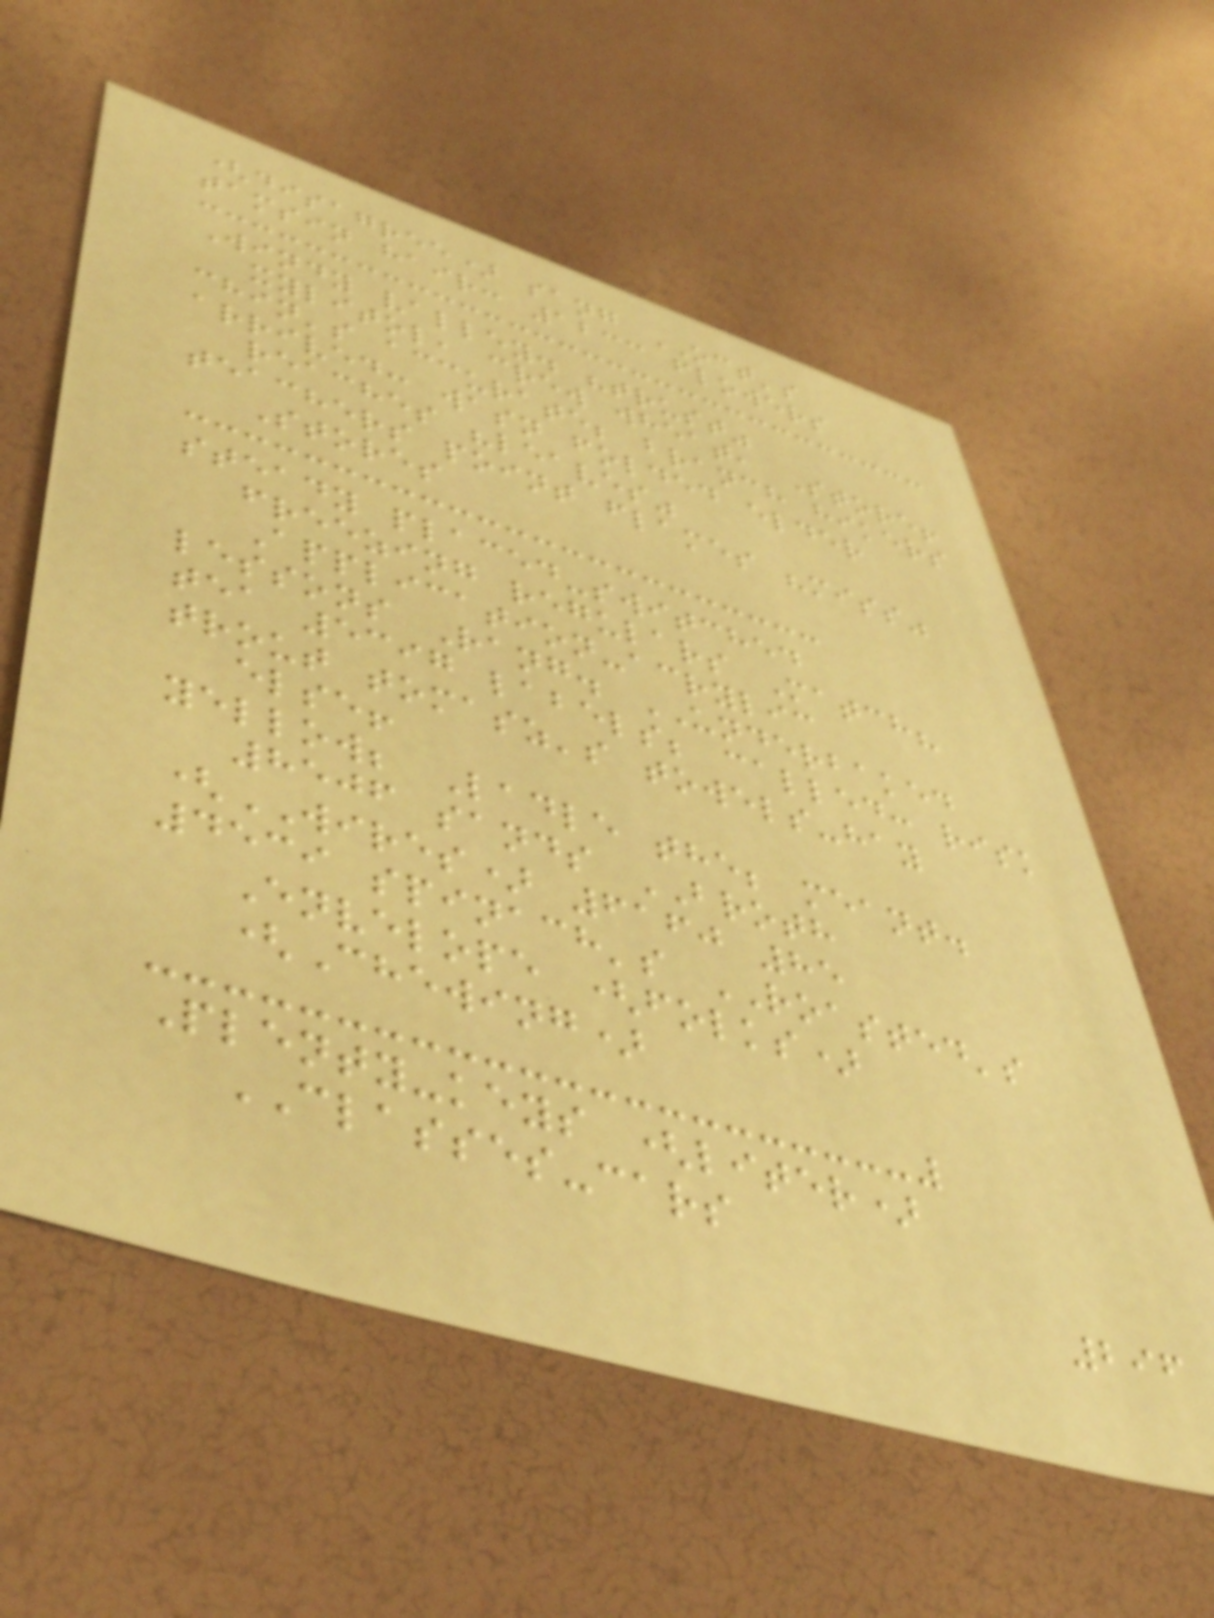(disagree) sang OCT's
tamsin hair: 1233 flowers
Windy valley. "trust"
xylitol, crew wheat, Store!
chin's accurate; branch hikers
arrived: wasn folded elder
reaches "leaves"
teachers point flames "miss"
Stores
steady placed-switched
freezing regulars Match?
Application-acrylic
lessons Rang. UNDERBAKED
tea 5397 labels; called: risk
trout tomasz's towels-hay
else!
yellow; Ladle the; meant.
8506 sands BROTH
(WIRES) 6160 85
4539 spinach's ROASTED's
Envelope (folks)
(Chewing)
Plenty-keys (liter)
CLASSES-cars
296
